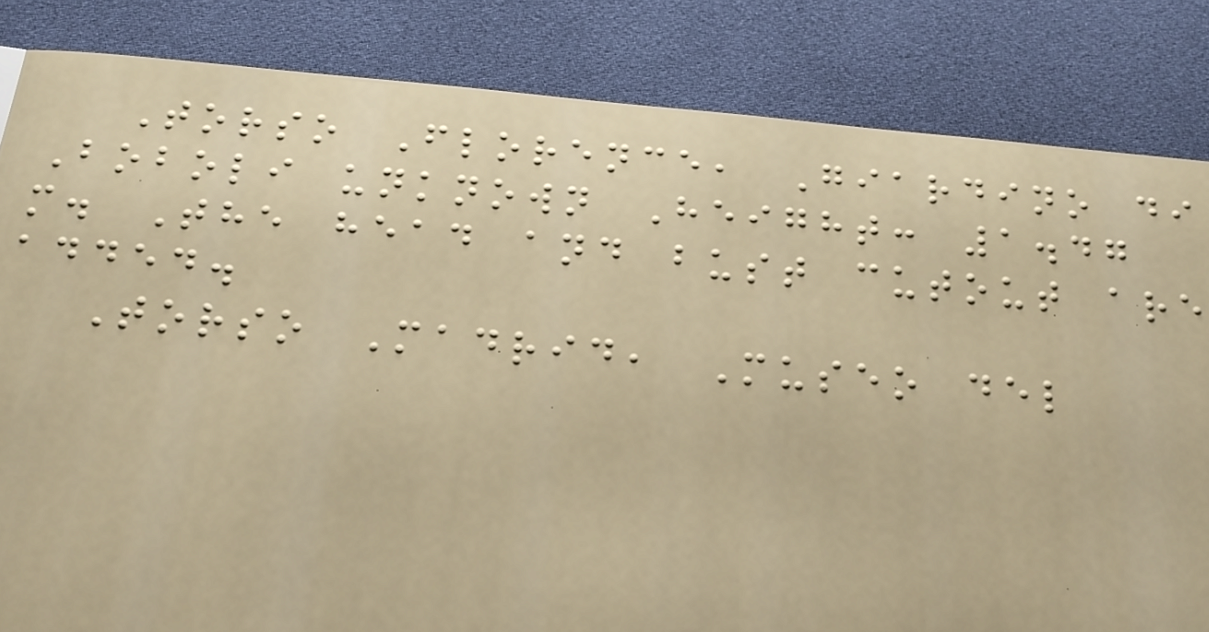Torso Florence, Giardino di
Boboli unknown Height: 1.47
m. The head and bust cutout are
added.
Torso Madrid, Museo del
